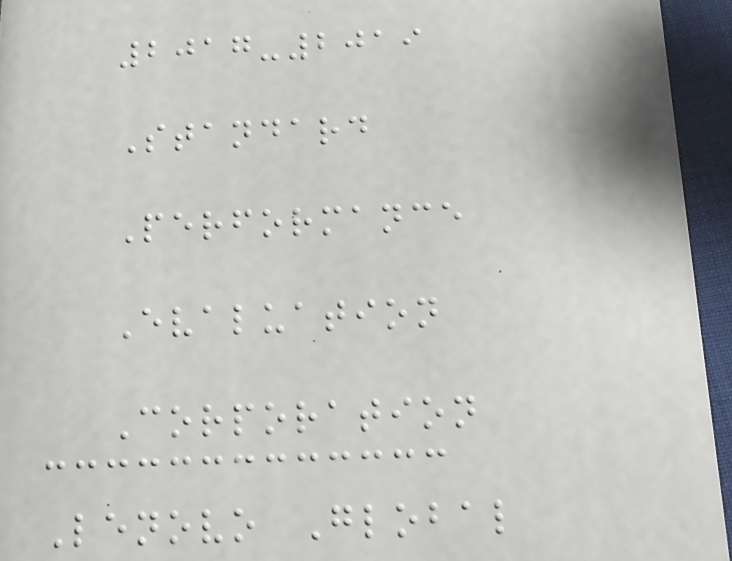2017-2019
Standard
Performance
Evaluation
Corporation
Lenovo Global
